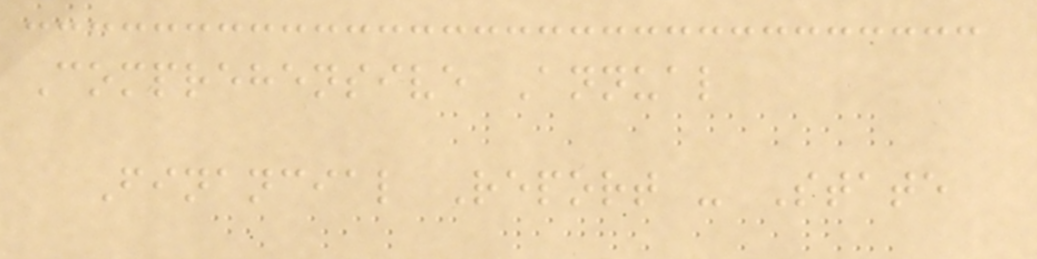Comprehensive Annual
Financial Report - State
